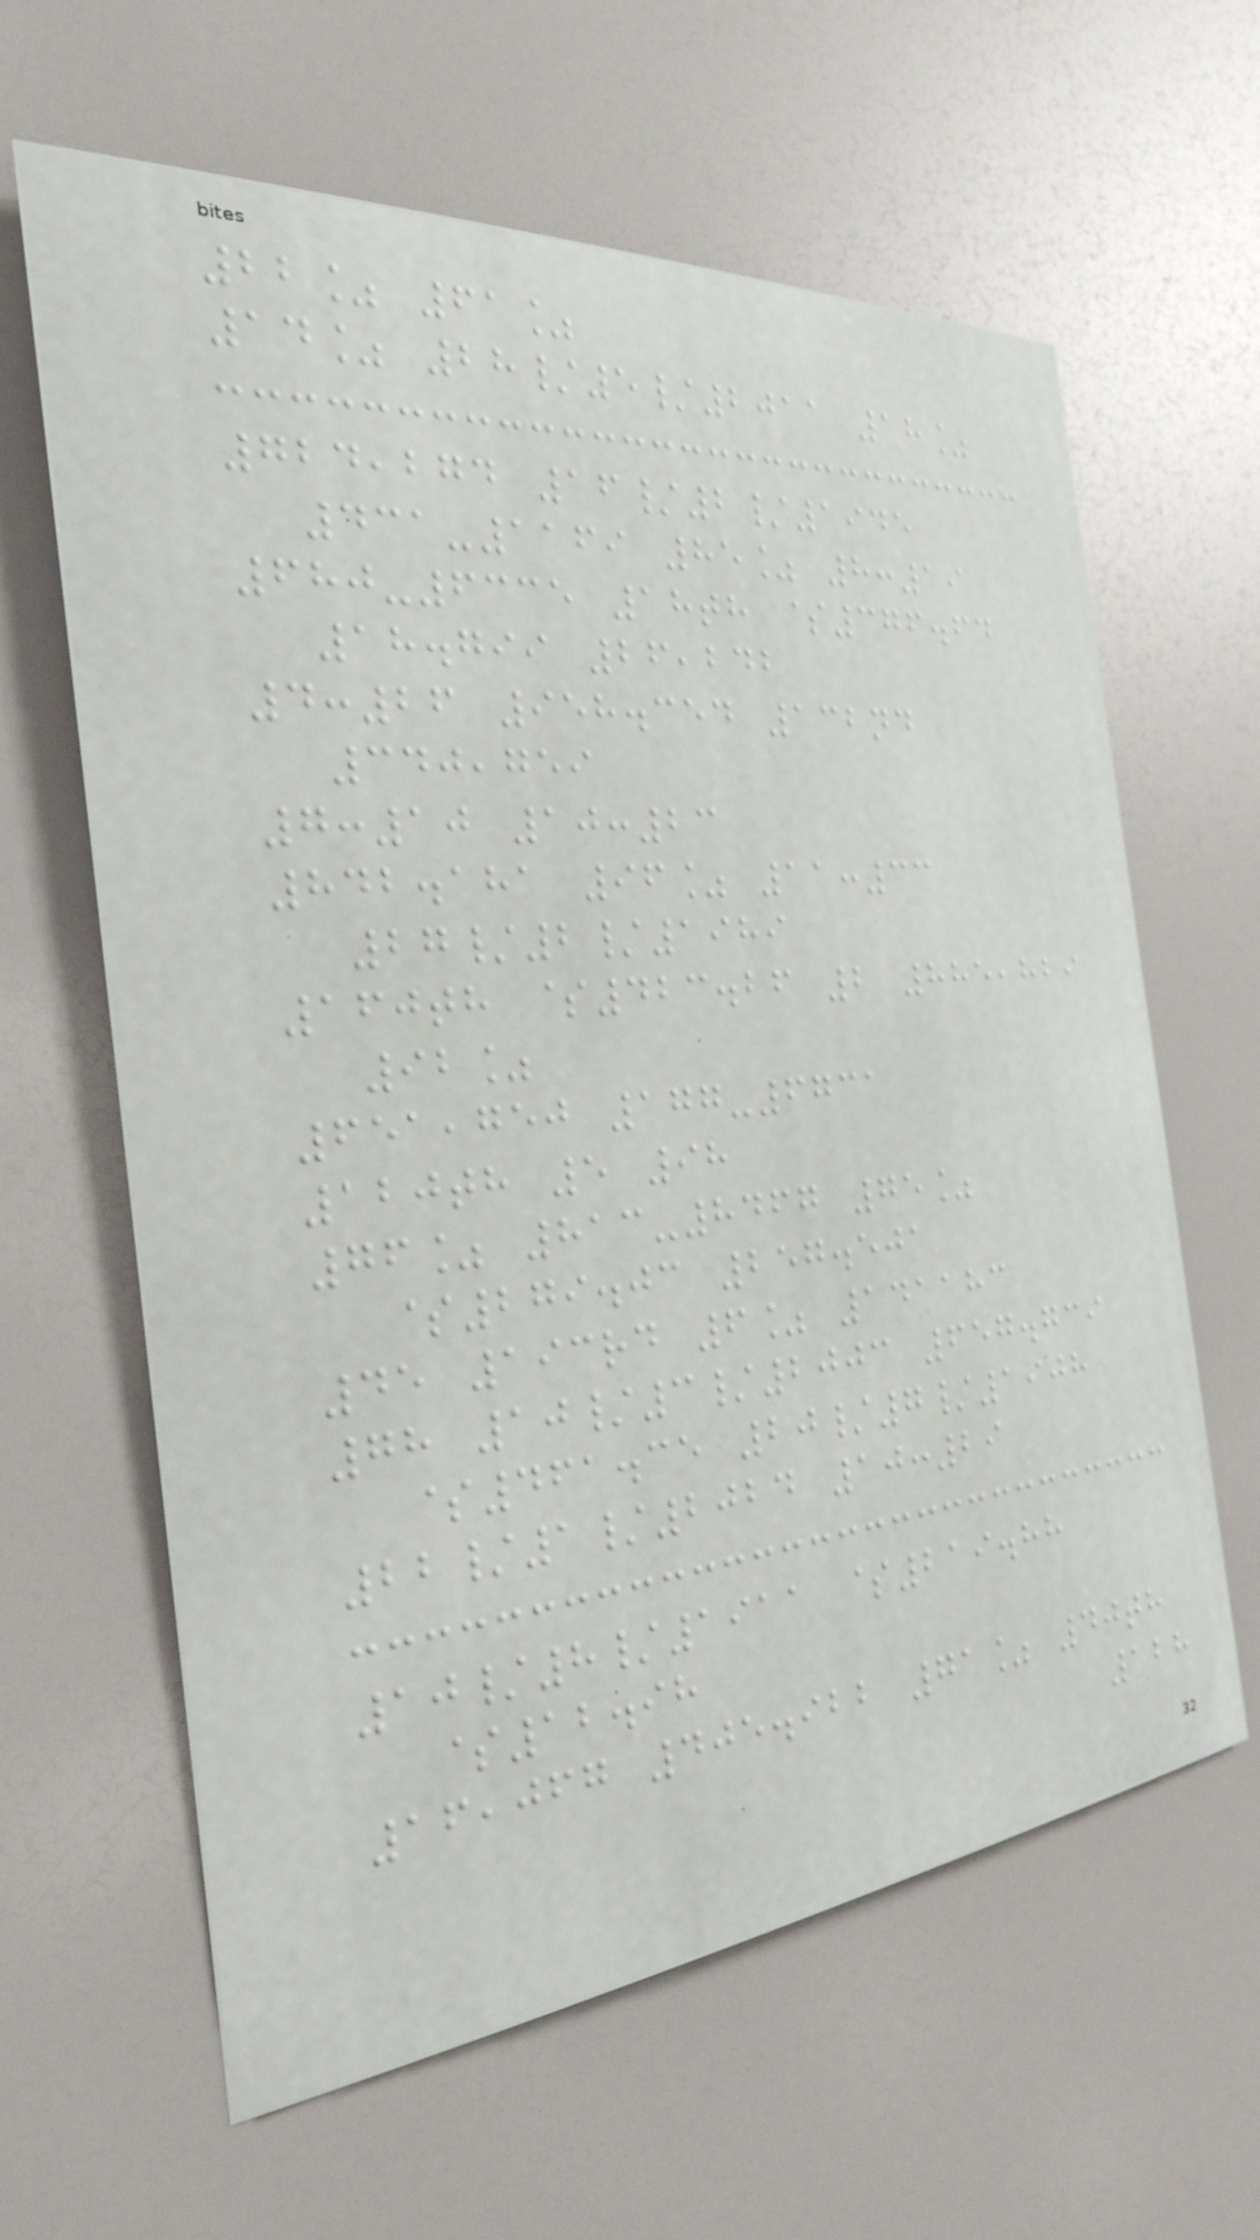22% 61%
14% 28/5/2011 18%
724,274 16/2/1945
431-1169 85% 8:19
680-6335 18th $376.64
18.799 26,242
4:26 958.354 132nd
340,759
7:10 10:23
842.181 96% 11:33
27/2/1989
160th $423.26 2 885,829
92%
651,750 177-6731
120th 5 98
76% 813-8467 75%
$279.03 257.501
45 193rd 6% 141183
78 10/3/2003 657.739
$461.35 20/7/1908
22/1/2024 10:29
10/8/1911 $219.88
$12.98
16,067 405.922 71% 40th
128
